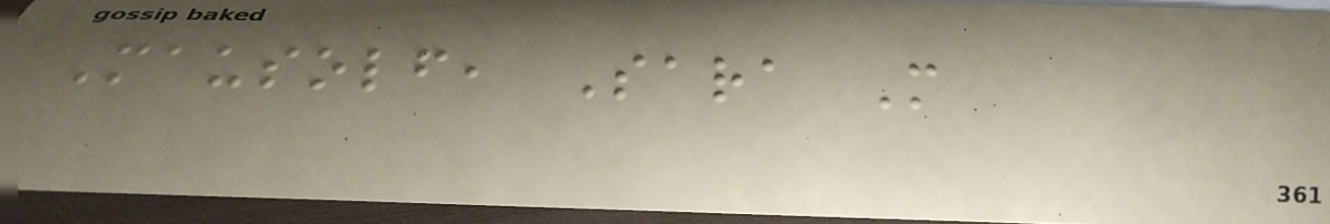Mausolf, Sara M
